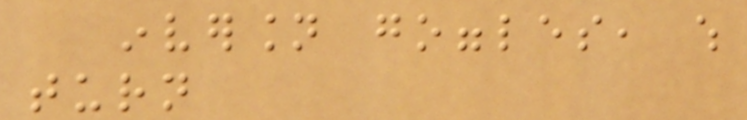inversion goggles, which
turn
